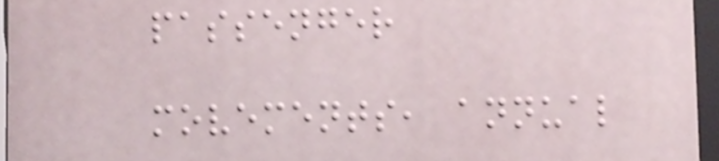passenger
movements, annual
